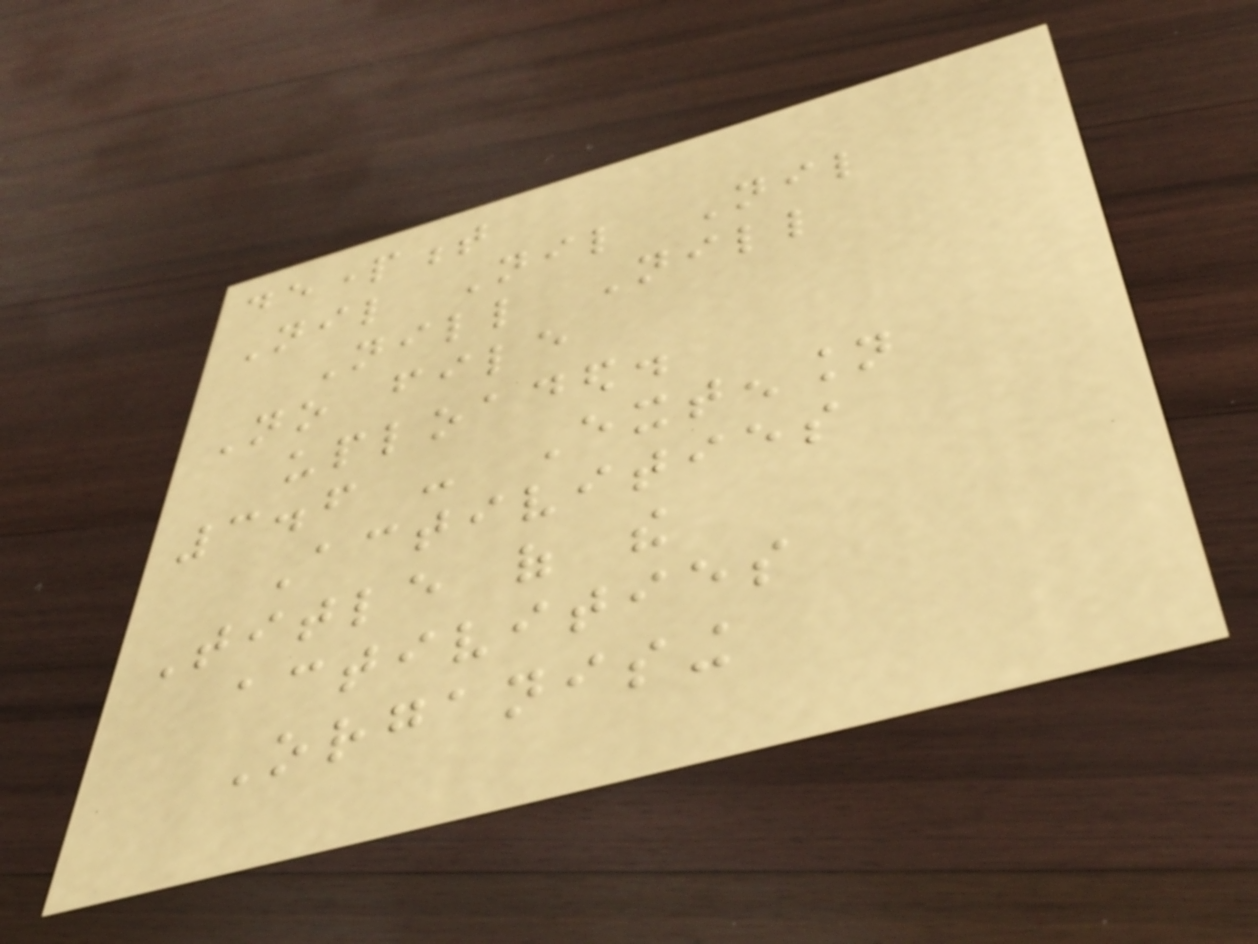department
Nil Nil Nil
Nill Nill
No file
uploaded.
3.6 - Extension
Activities
Title of the
activities
Organising
